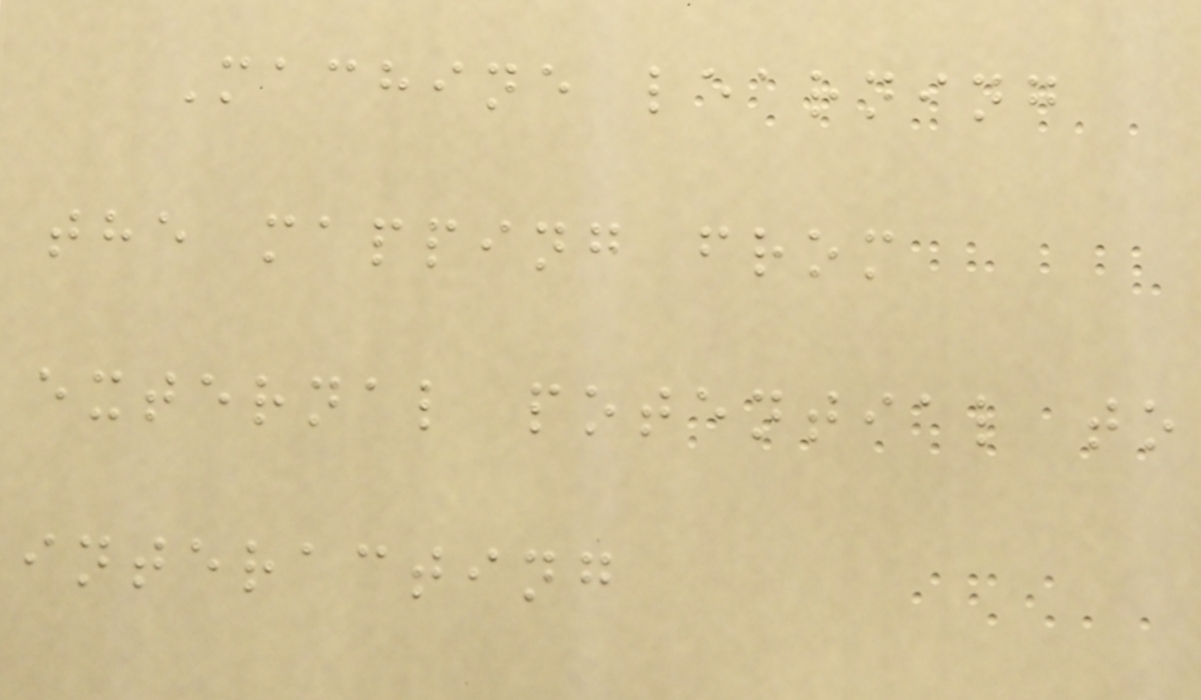Machine learning
the mapping from
external potential to
interacting
